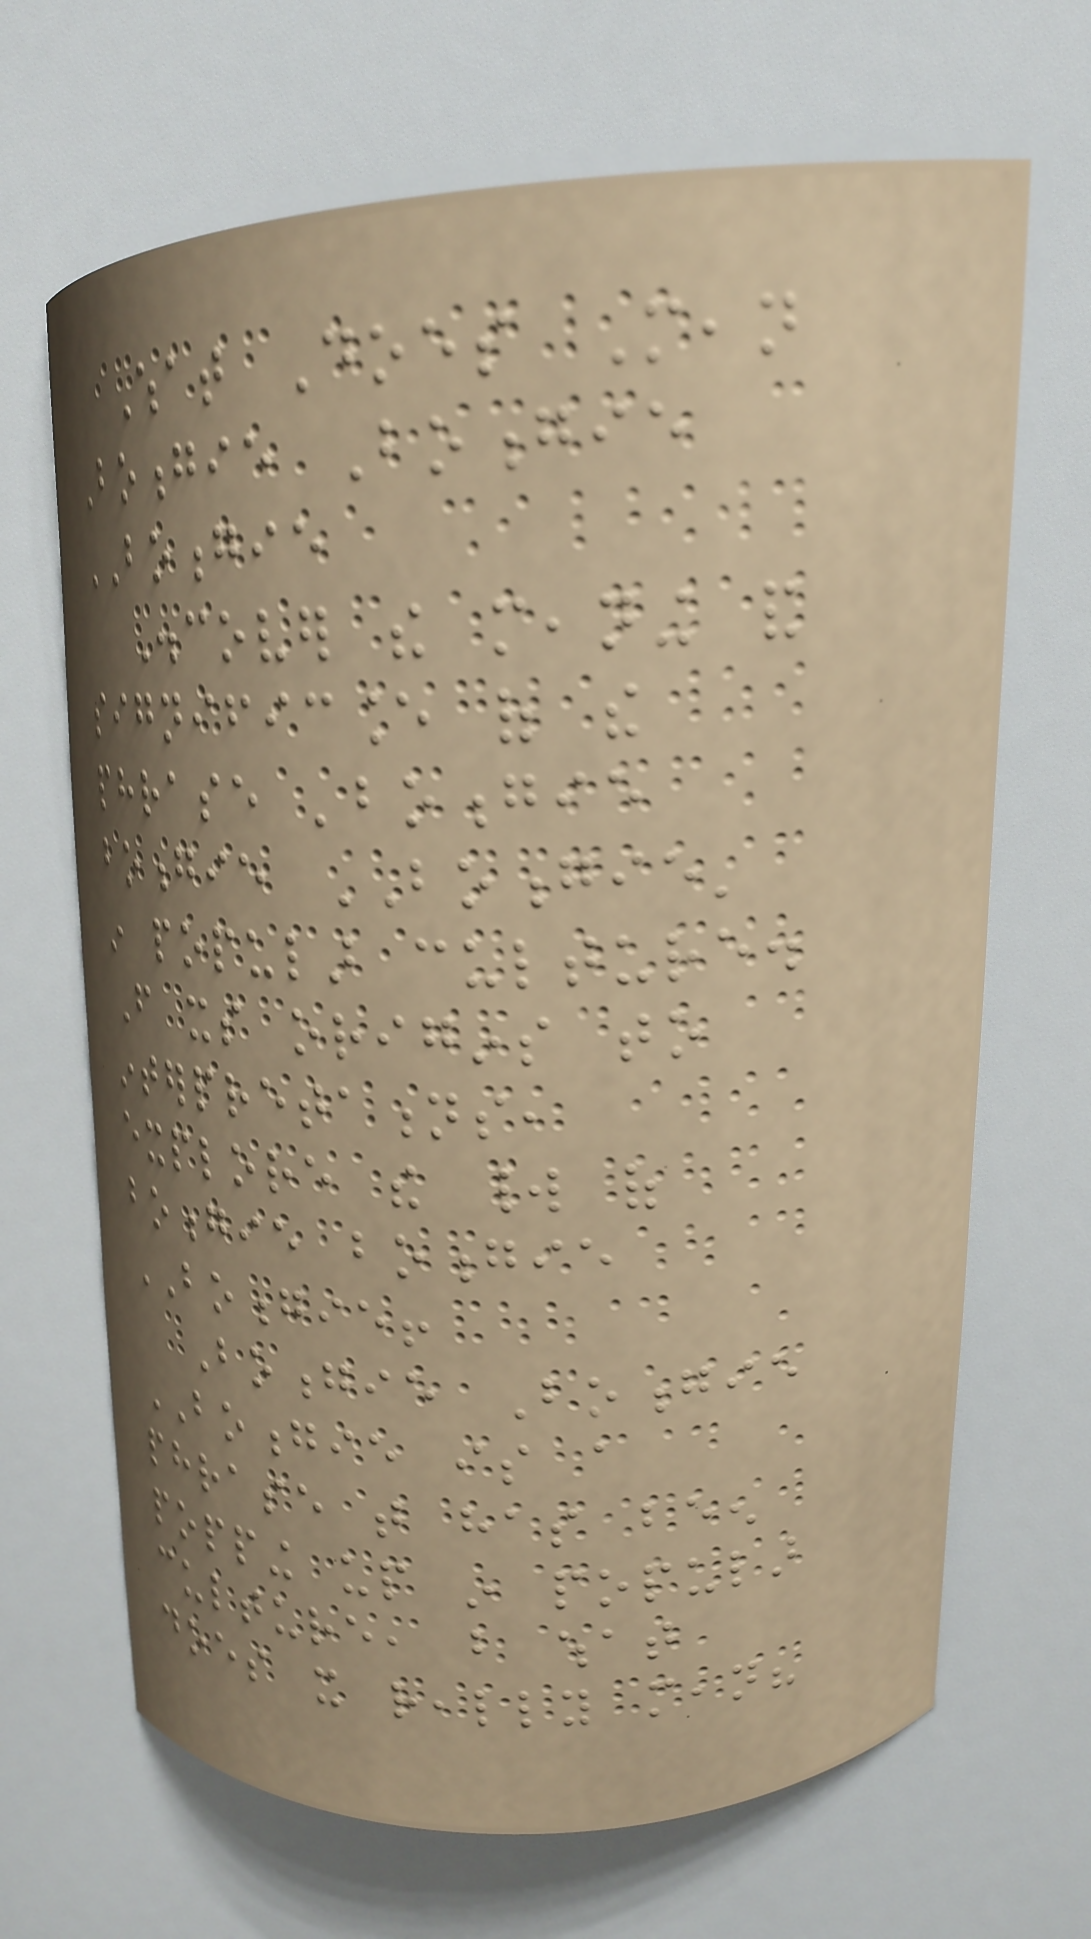What Does Mean
Boongie Boongie
BOONGIE
Discover the meaning and
significance of the
phrase 'boongie
boongie BOONGIE'
in popular culture.
From its origins to
interpretations,
explore the world of
boongie boongie
BOONGIE!
Boongie Boongie
BOONGIE is a
phrase that has been
popping up in popular
culture, but what
does it really mean?
